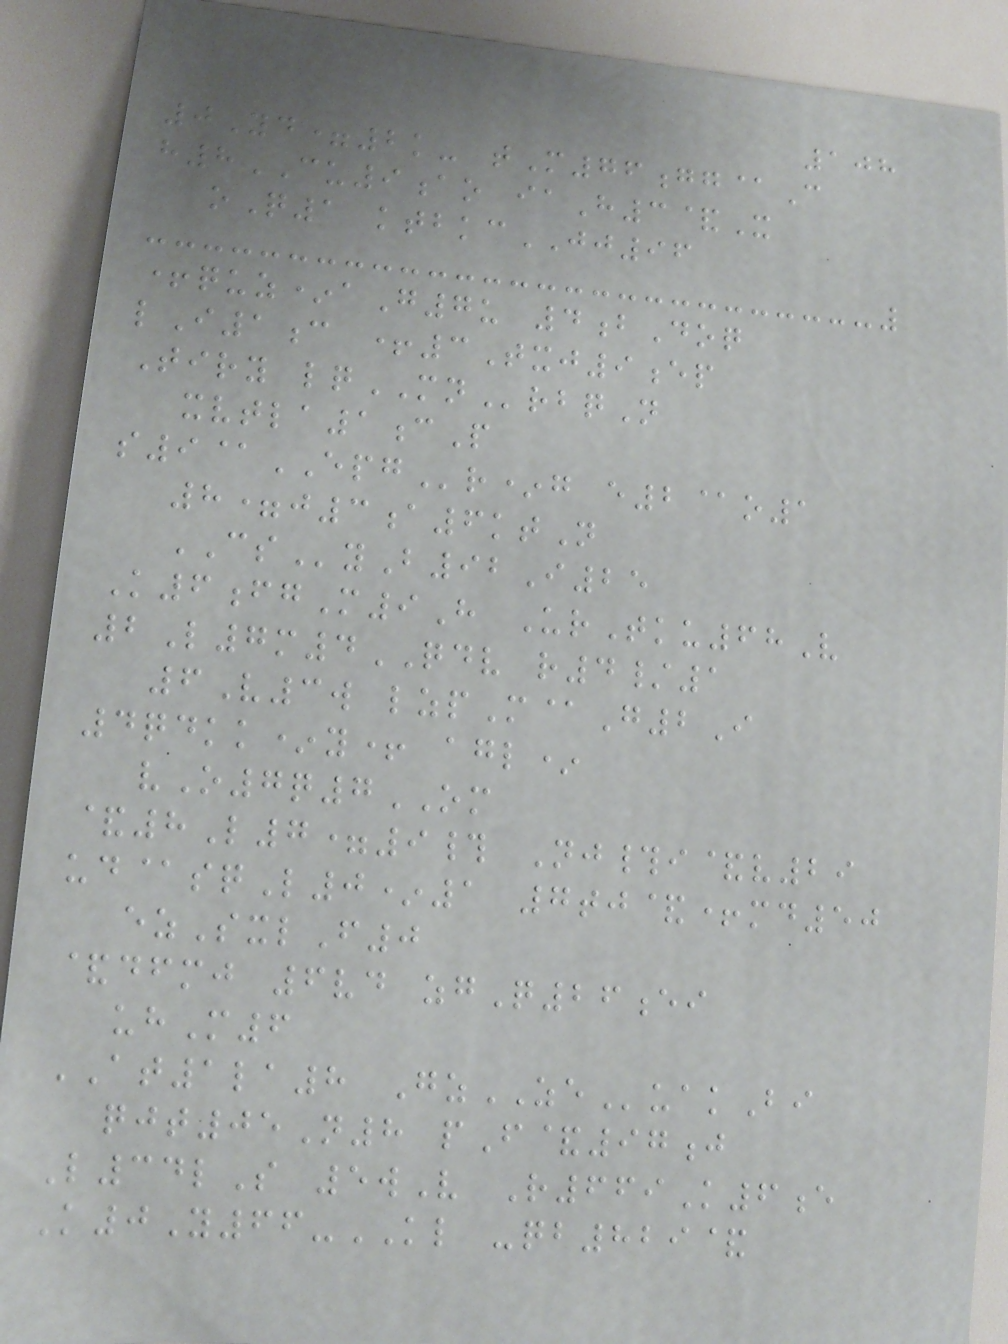108
0Yd=2k- tM76gg@C
h8CU9ao iaH3&X
oQ1 ktbkcJJ96
+quz*aG7u 4bDoq
lI1c +3Txj9ep
Tiry lqMNrbqN
xvtla1cP
s9@EPGr*g e2@o1
8=j3a6ktN
CSyB92I25
K6fgM9H UrTku68V
2L7m4QDV r4/1
6V3w lzpM@G2I
4qdkk*y+ agl*
vO7q7OM
&8L7=9# Nj#i&v29
ud@sqL0*1 7tj&+md50
ezSxlF0
&dfmj 6vd zgQ26ei
uhM6
AT1la8 GzZEuakBi
qjt05N8 pF&97j
L34lS 5wV R669K6e
K0Y66-KL -qb829&
